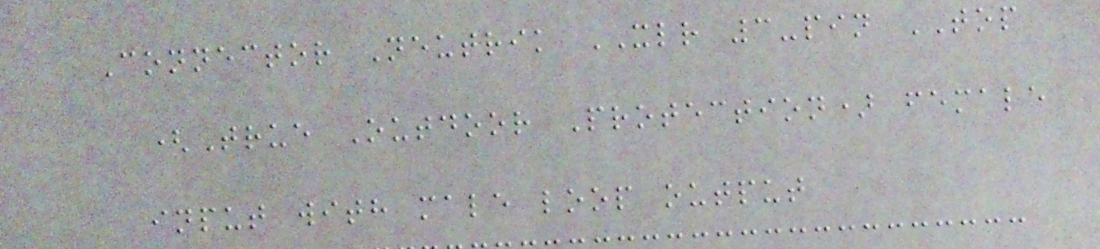Connector Neutrik XLR 3-pin TOP
(True Outdoor Protection) female
input with male loop output
